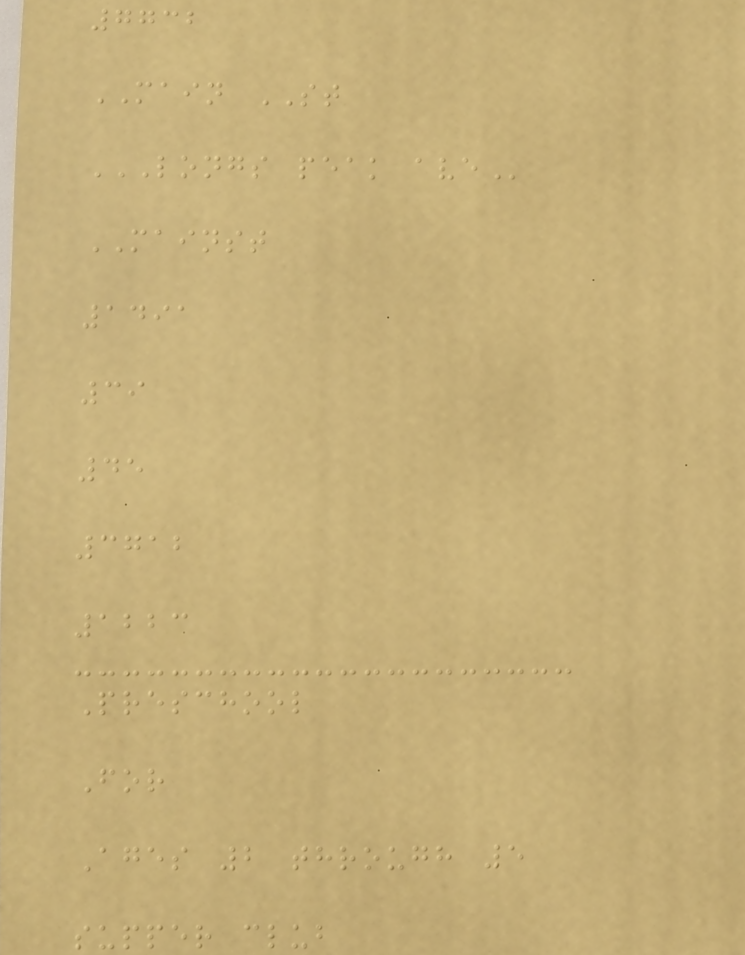7732
MAIN ST
LONGS PEAK AVE
MAINST
1491
39
45
3712
1223
Preschool
For
Ages 2 through 5
supper club
